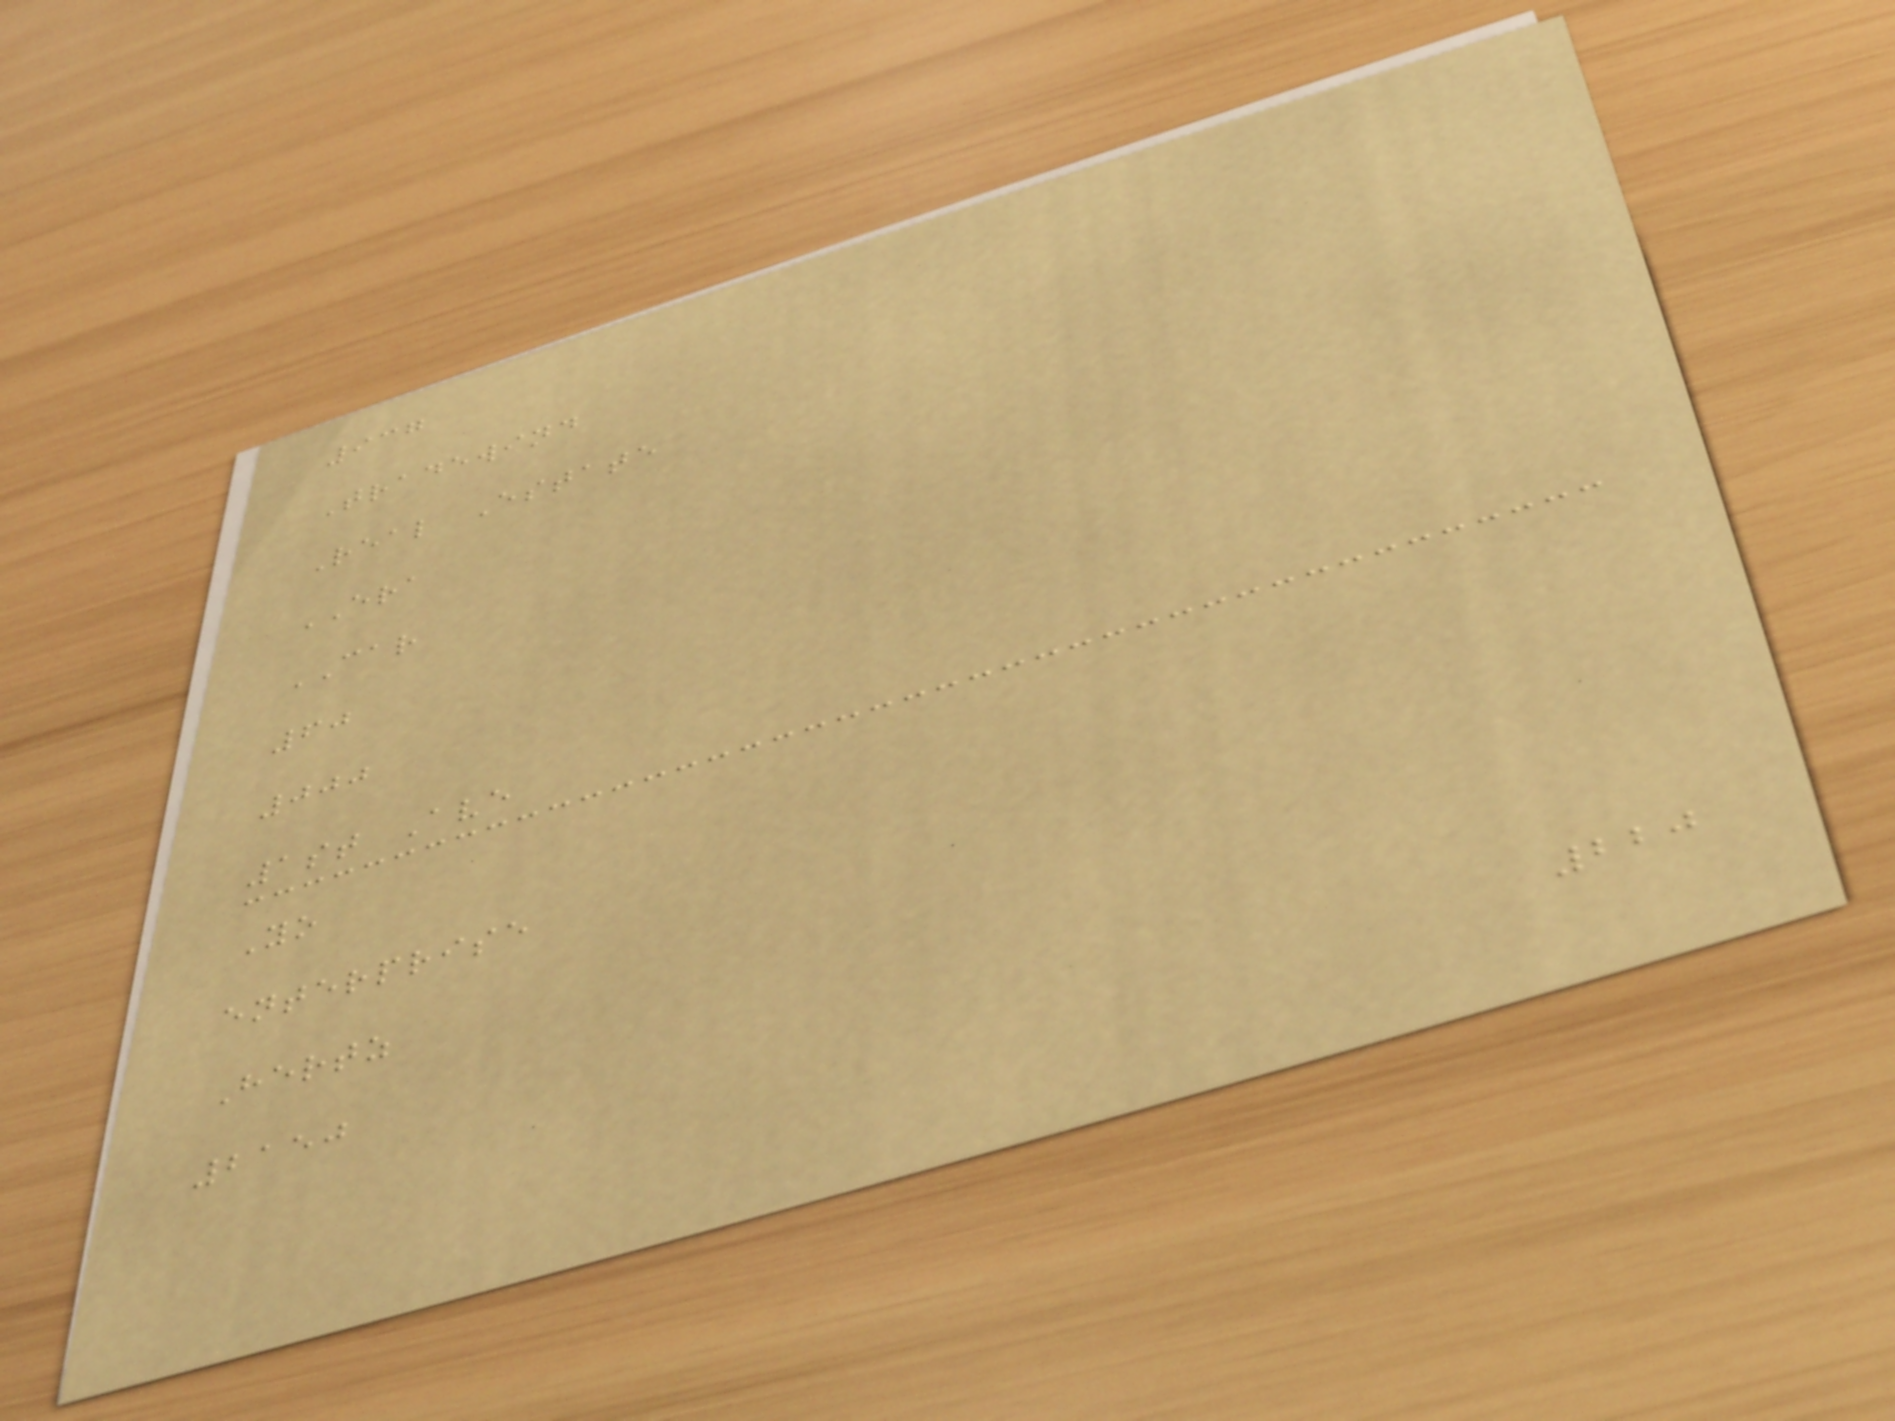937
Tradewind
Real Estate
ERA
CAR
60
000
1st Ave
Yo
enterprise
Hertz
2150
220
